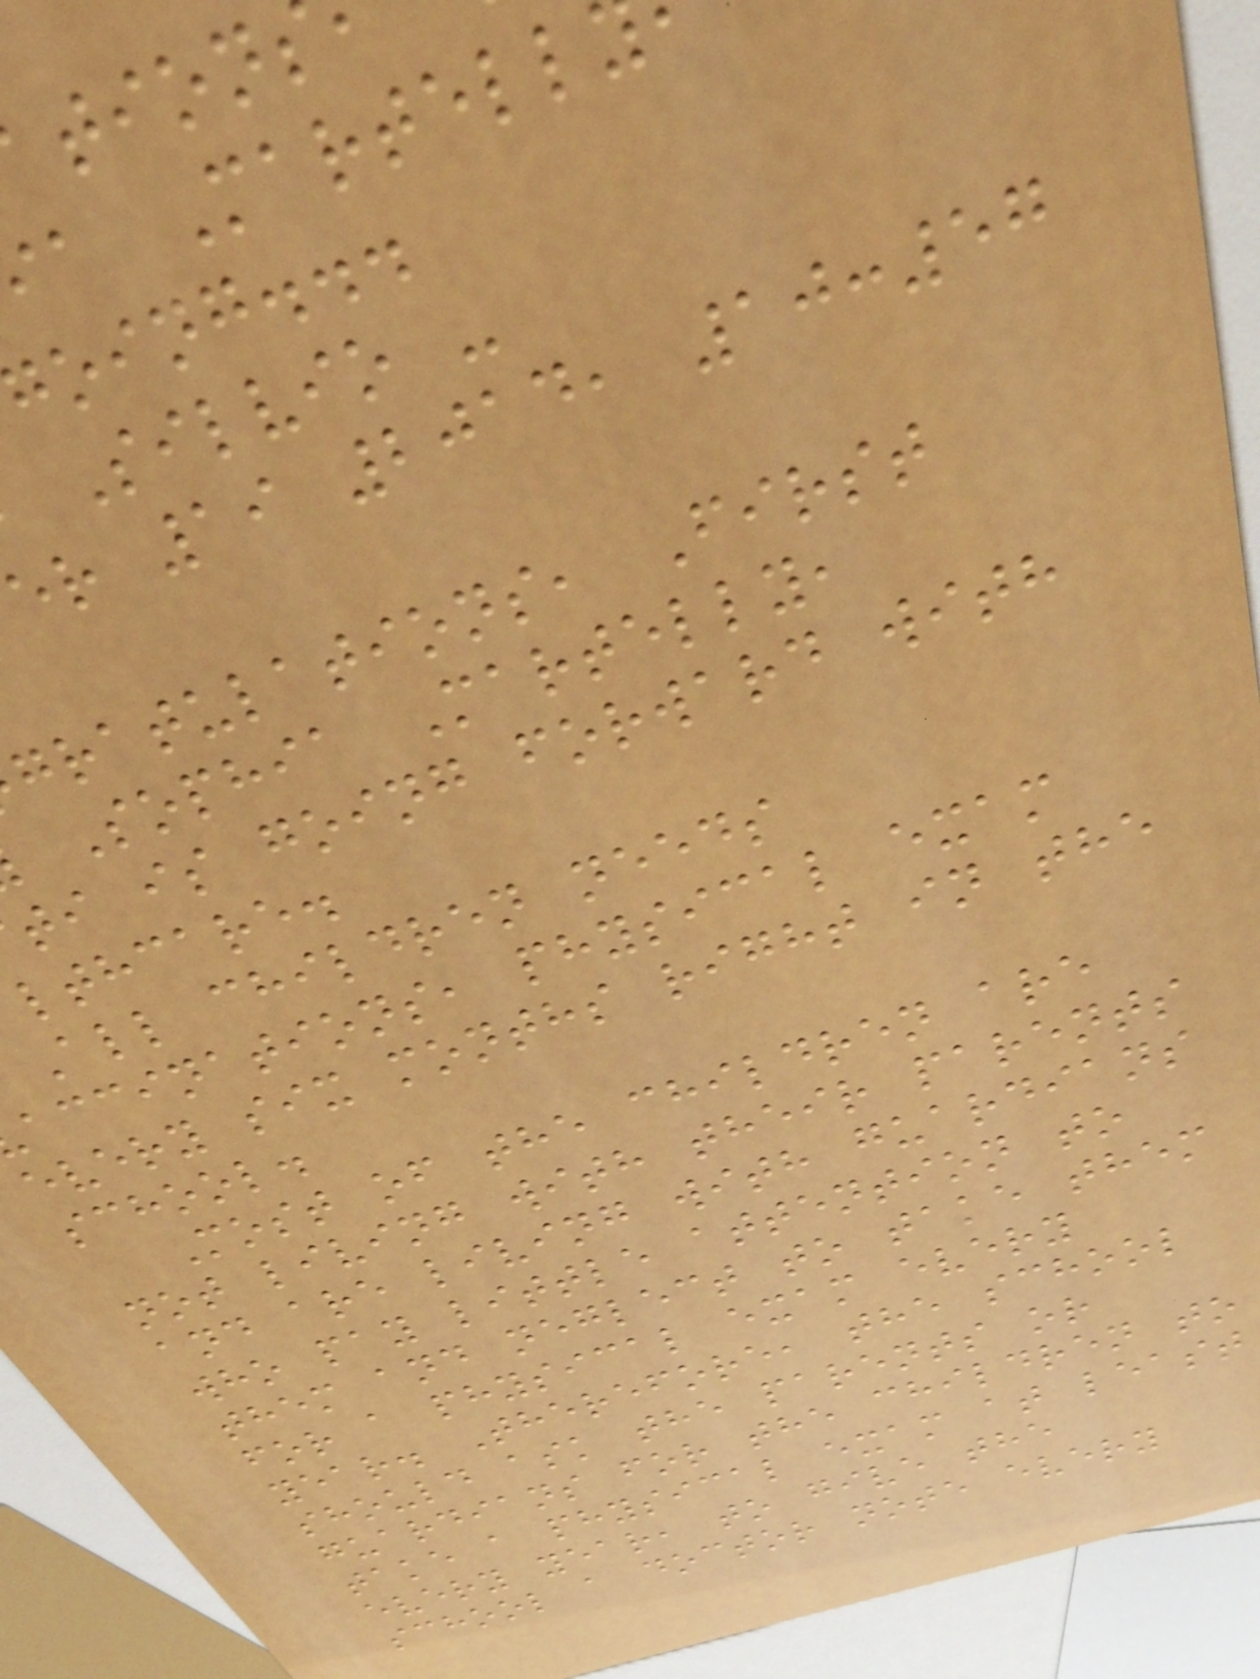a Martell
oing...
Silvio -
er 19 2014, 10:57
gratulations, First
Sophia Martelly,
ti is going forward with
lthcare.
All children needs
accinations, physical exam
every six months right in the
school.
Most of the children are
not living with their parents
and are living with guardians
who pay little attention to
them and neglect to take them
for a physical exam every
year. Therefore, the school
should ask the parents or
guardians for the children to
take a physical exam at least
every year, to give the
school a doctor note every
